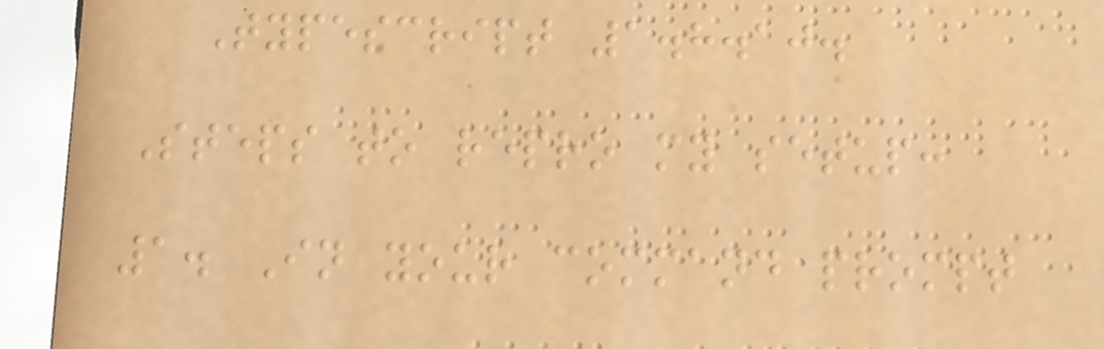Typescript 1.8.10.
Steps to repro my setup:
1. In your command prompt
